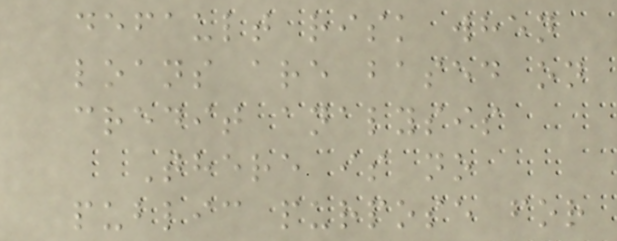default risk when
loans are based on
credit analysis
There is no
public purpose for
